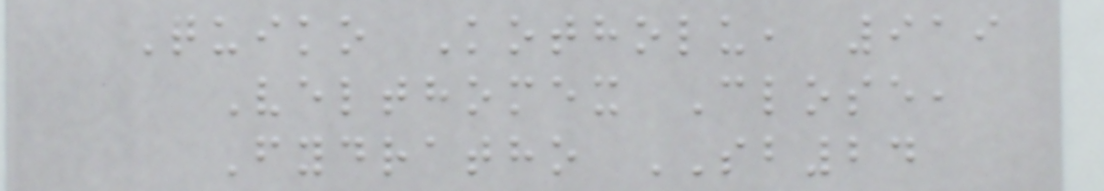Quiko Kotholu, 919
Velthomex Close,
Fydratho SB24
